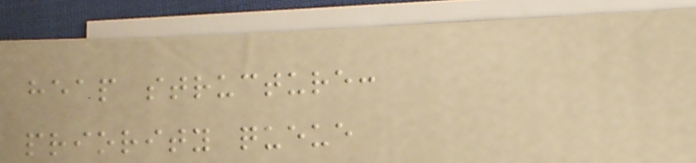heap structure:
priority queue
